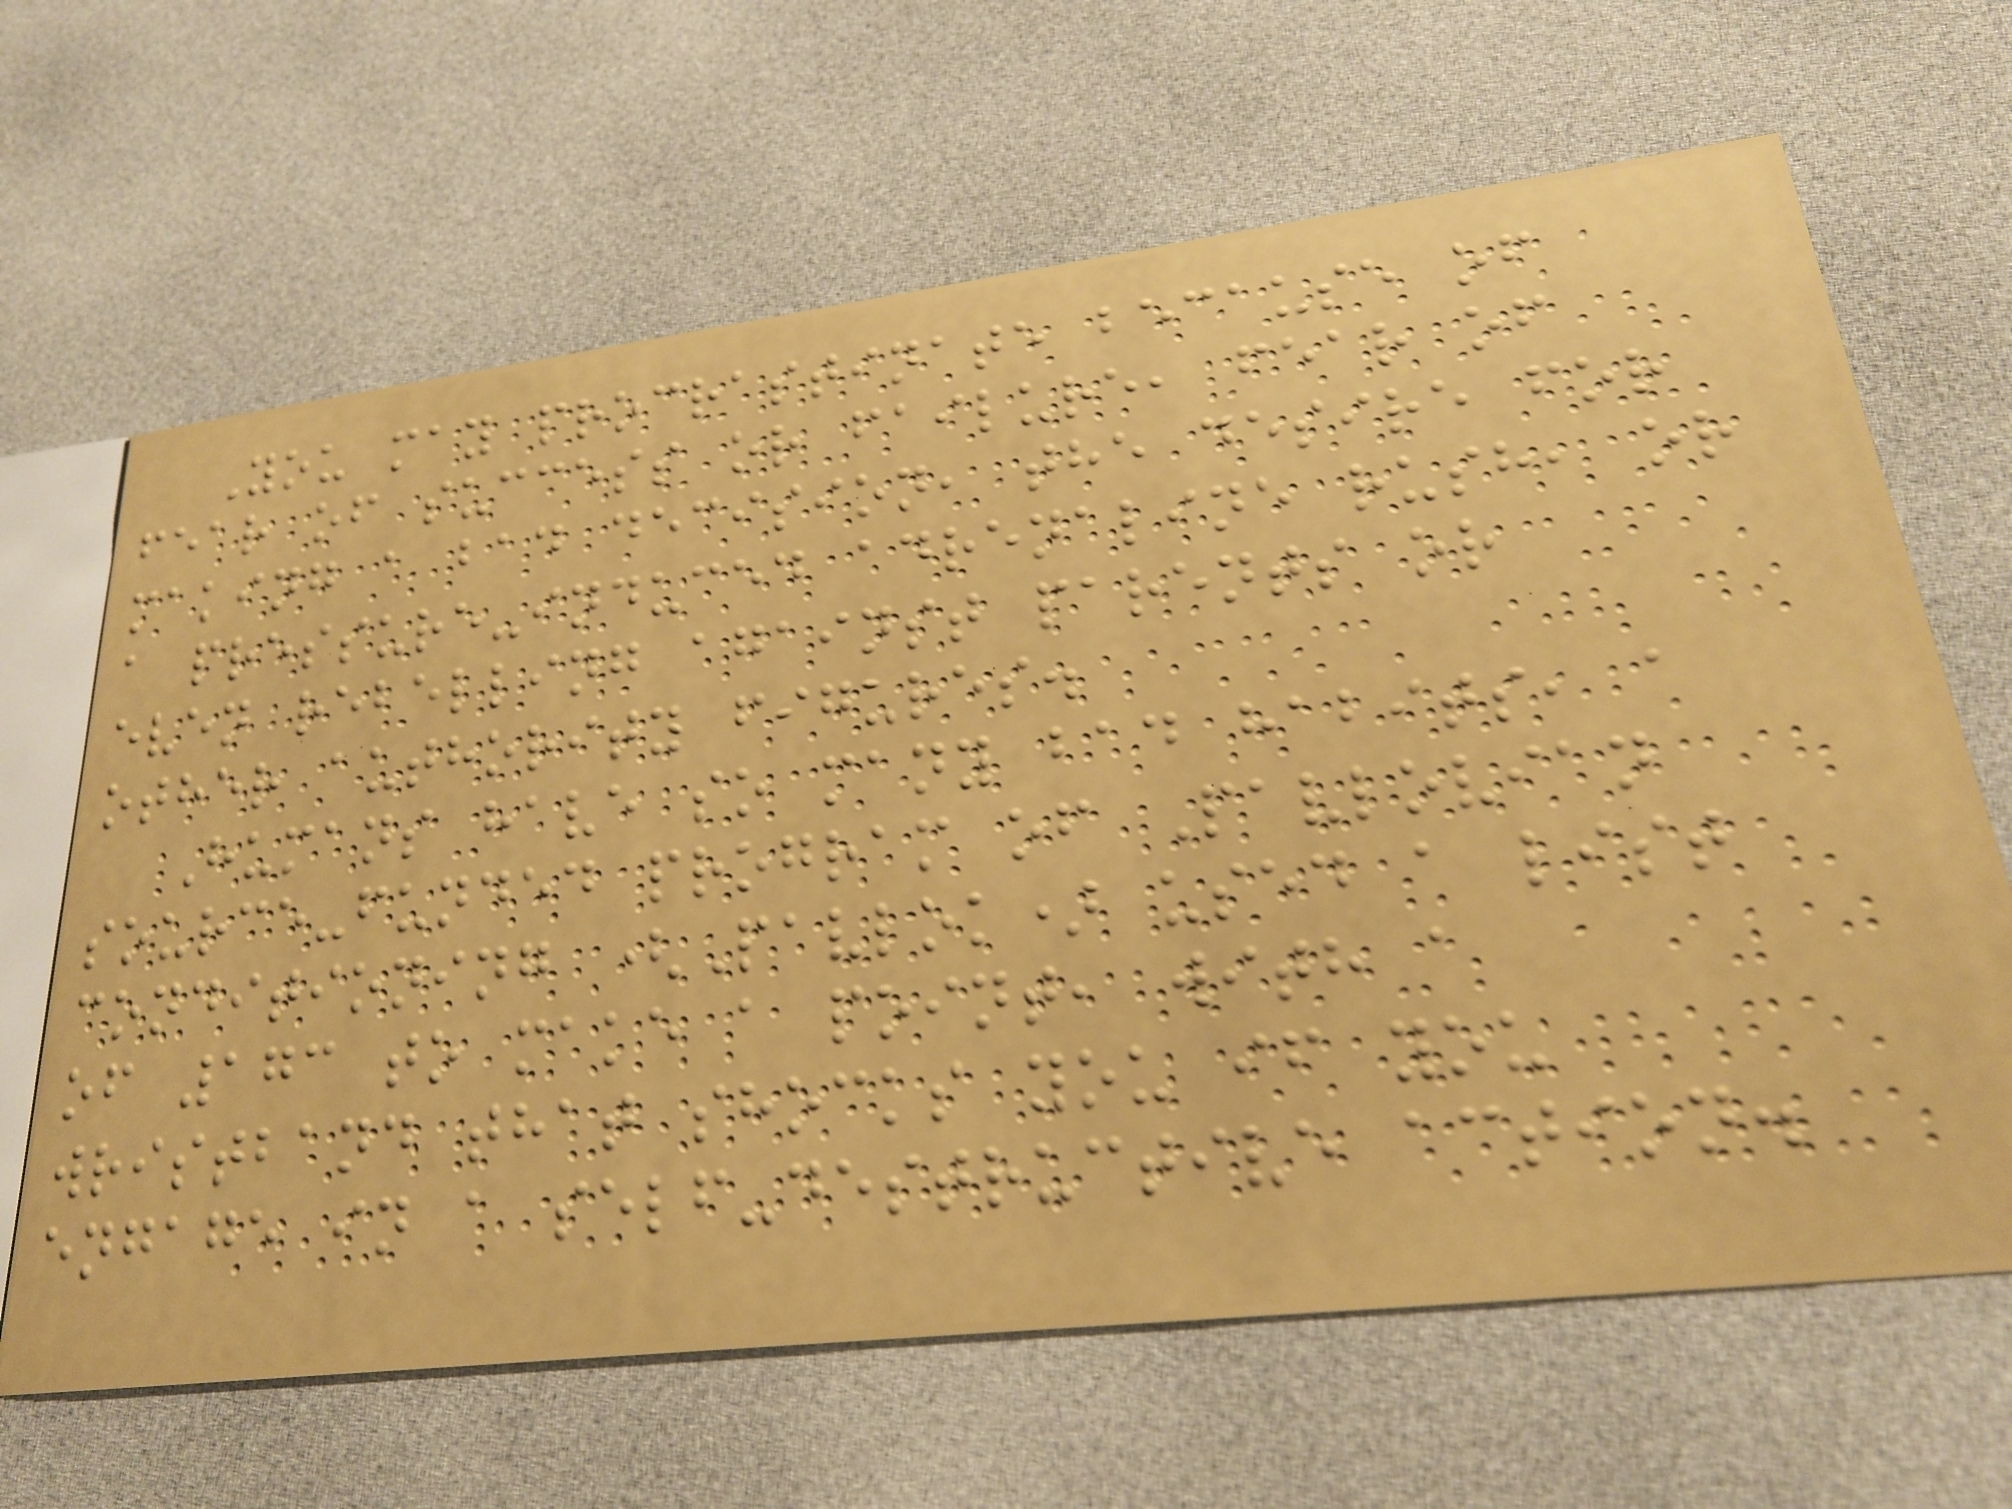You may procrastinate because of
fear of success or failure, fear of
making a bad decision, the desire for
a pressure-induced adrenaline rush, or
even rebelling against parents or
other authority figures.
Humans have so many bad habits, a
source-funded program of Pavlovian
conditioning (Pavlok) used a list
of 173 to make a point, with a
wristband that shocks you if you
engage in a self-destructive action.
